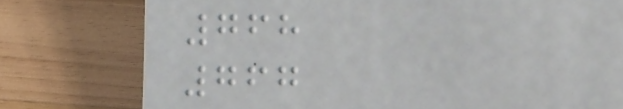768
767
